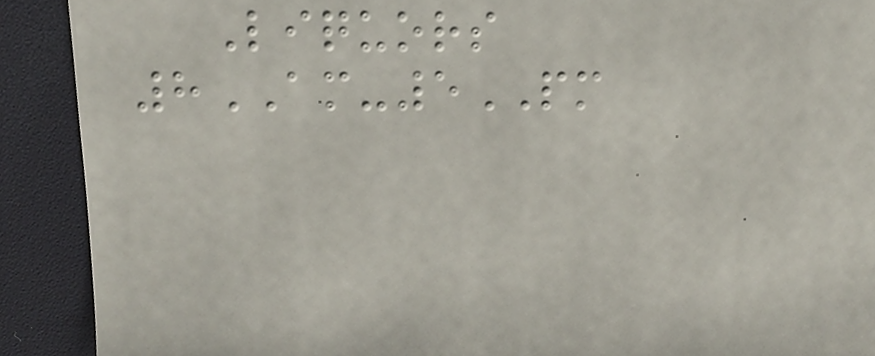Liquors
8AM-5PM
